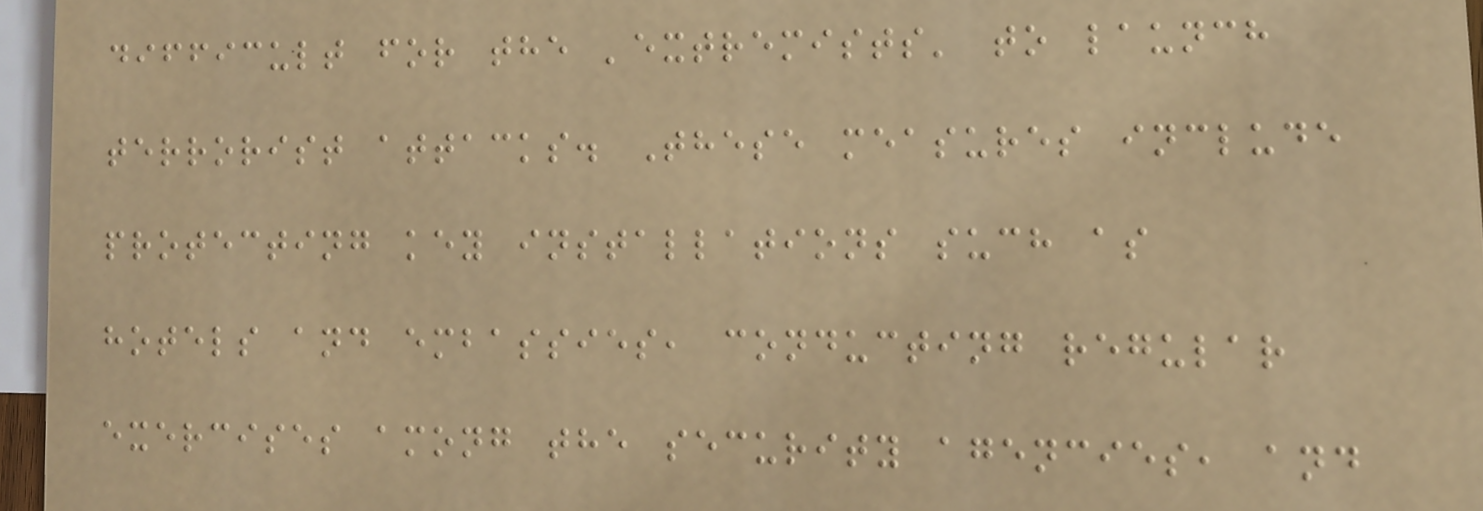difficult for the 'extremists' to launch
terrorist attacks. These measures include
protecting key installations such as
hotels and embassies, conducting regular
exercises among the security agencies, and
